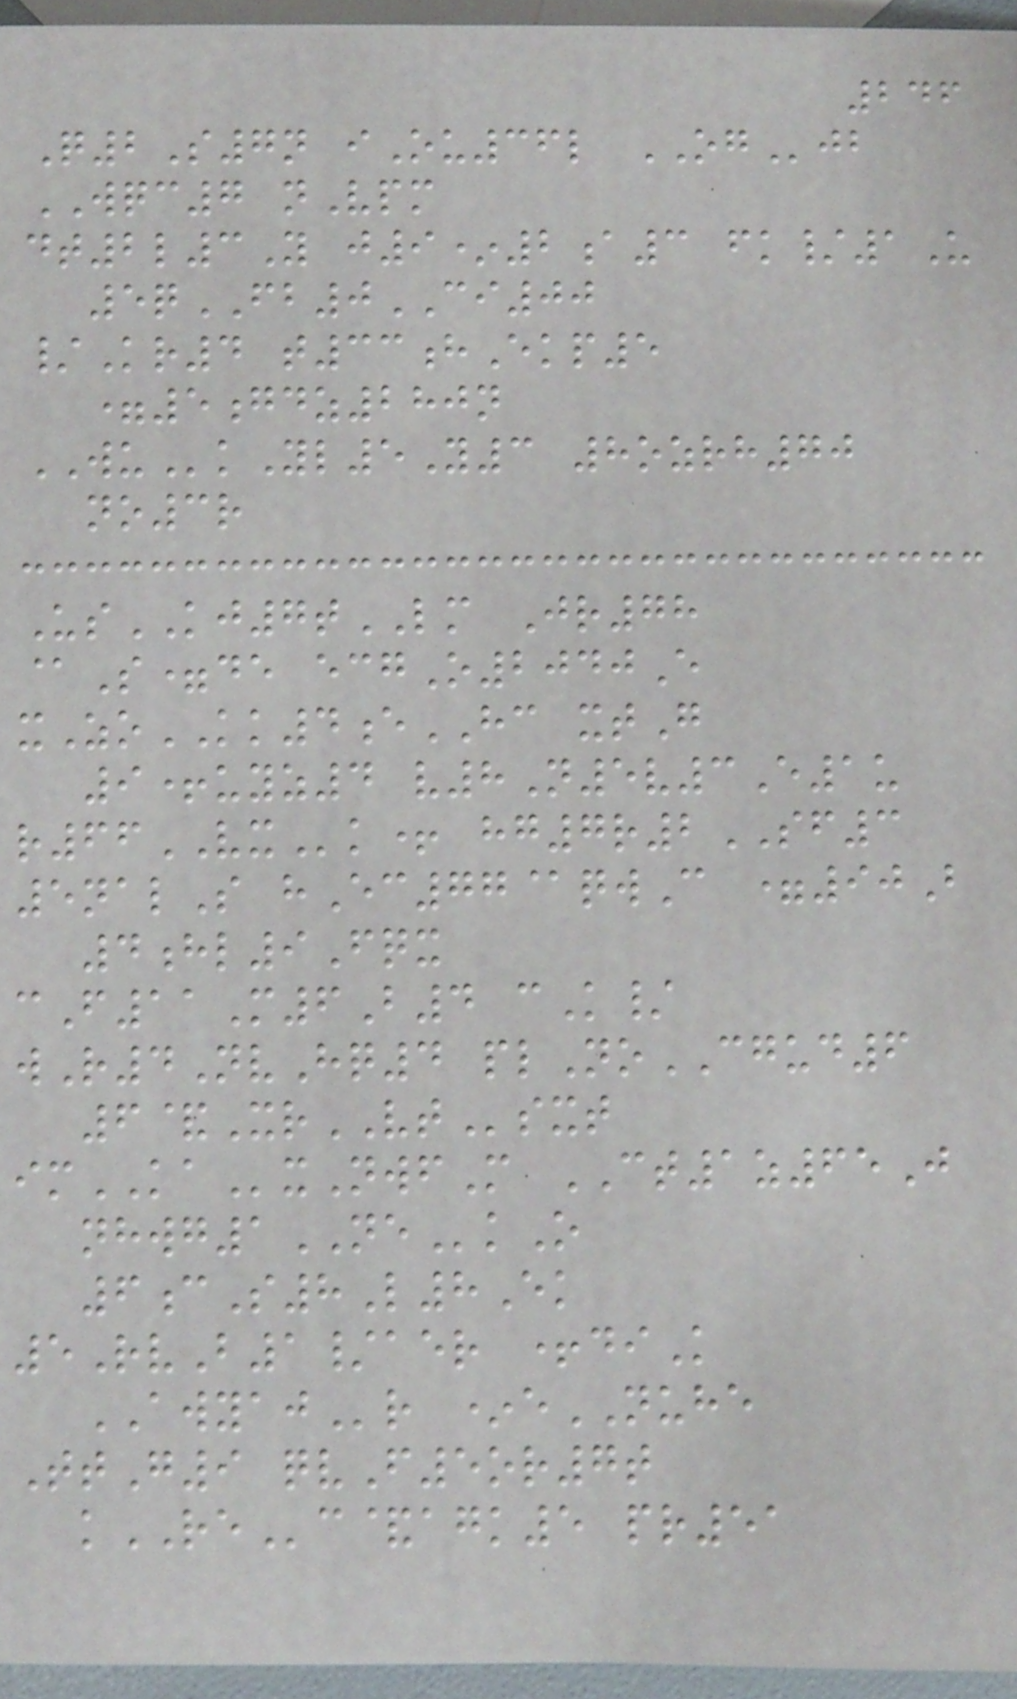246
Q2S7n iOu36l OGjb
WQC7 nVpm
dt2l3Y j9*2a3 fk/1U
5qFB0CI00
/Kr4 t33hEkp5
=5gdz280n
WUkYl5Y3 8ozrh70
no3r
UsKJ7tLM Jr78
@S=de ecgO2040E
xZoKK4eHC xtG
9+uyz4 v8N5v3E1u
r66VXk+ hg7r2SF3
5nalS hEc77@qwC =90B
4hl9Fqx
cF11M6B4 cK/
wR4NvHq4 plNoCGUD6
6&XrVTsxt
imKAxNwfM CT1z65J
nhwg1NEkO
6cS8L8Ek
5RvB1/aer +diK
AWYAJr *eNUHE
TtG9 qvF5or7t
kREc&agk5 pr51
